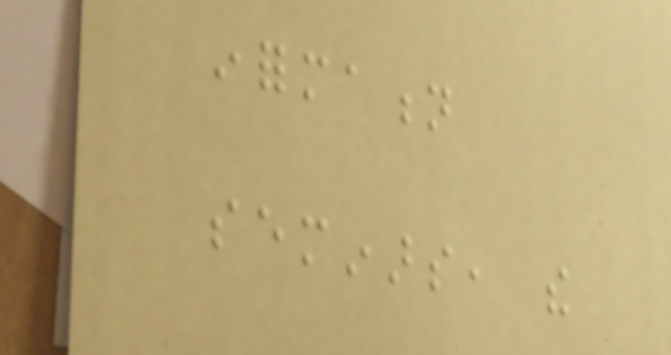information
seminars, the
